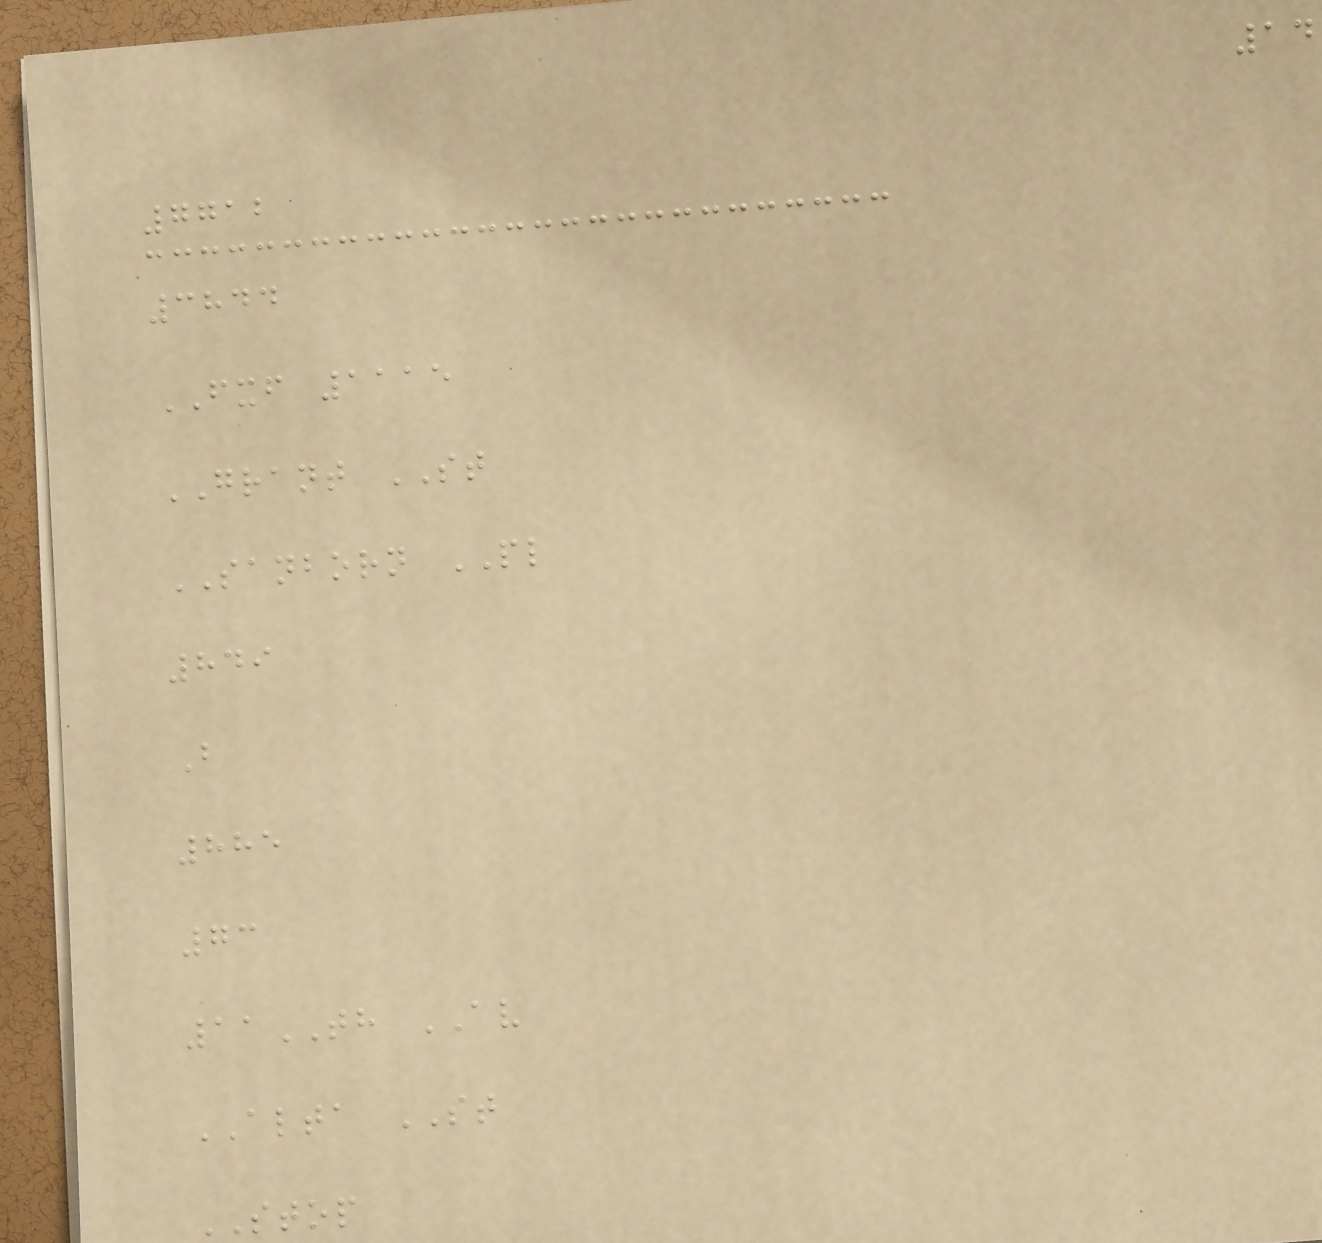14
7712
3844
FXF 1115
GRANT ST
SANBORN PL
849
B
885
73
11TH AV
ALTA ST
STOP
